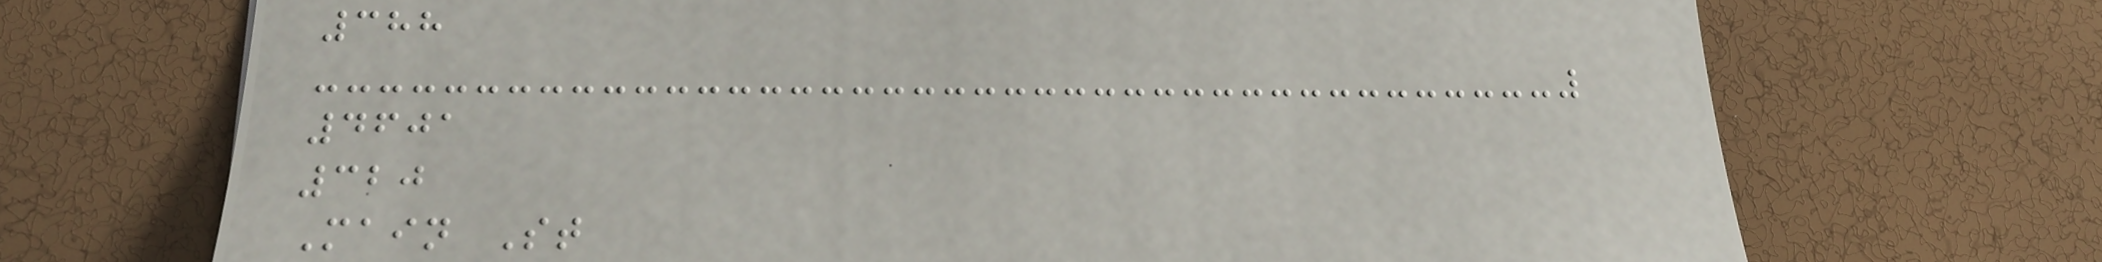388
4601
320
Main St
